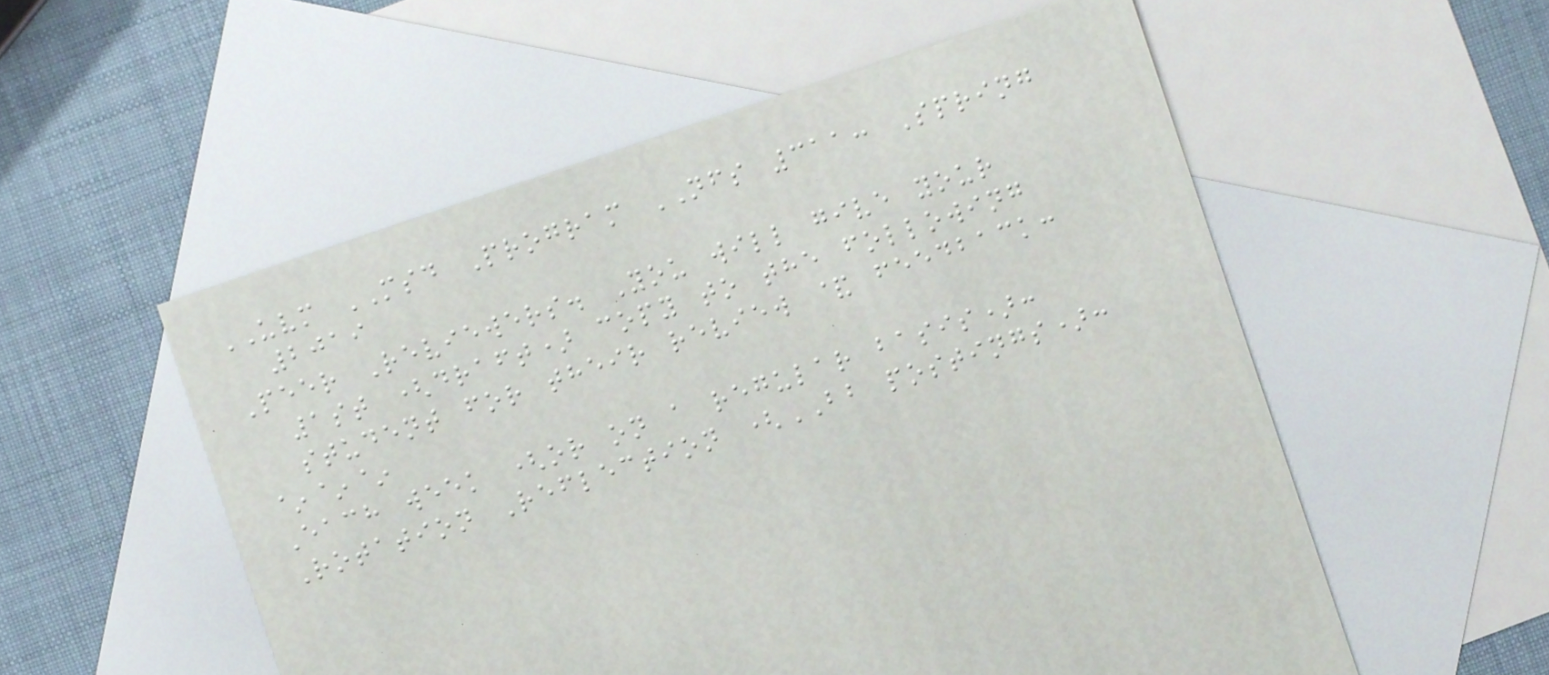UVM MSD Program NFS 311: Spring
2019
Peer Reviewers. You will give your
1st (draft) copy to the following
student for their review & feedback:
~~~
Each week (or on a regular basis):
Rotation Reflection (BB postings):
